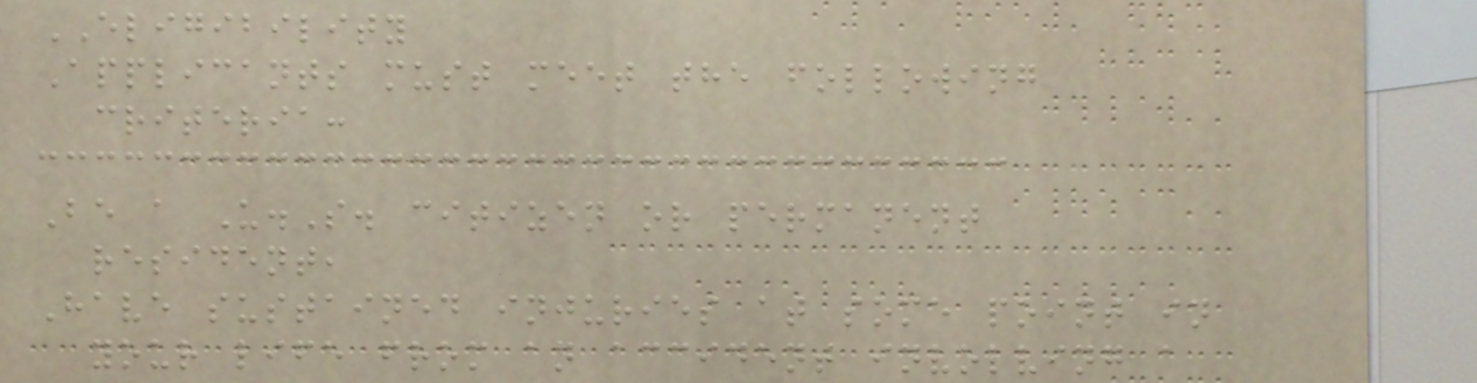ELIGIBILITY
Applicants must meet the following
criteria:
Be a U.S. citizen or permanent
resident,
Have sustained injuries at some point in
your life from an accident involving a
